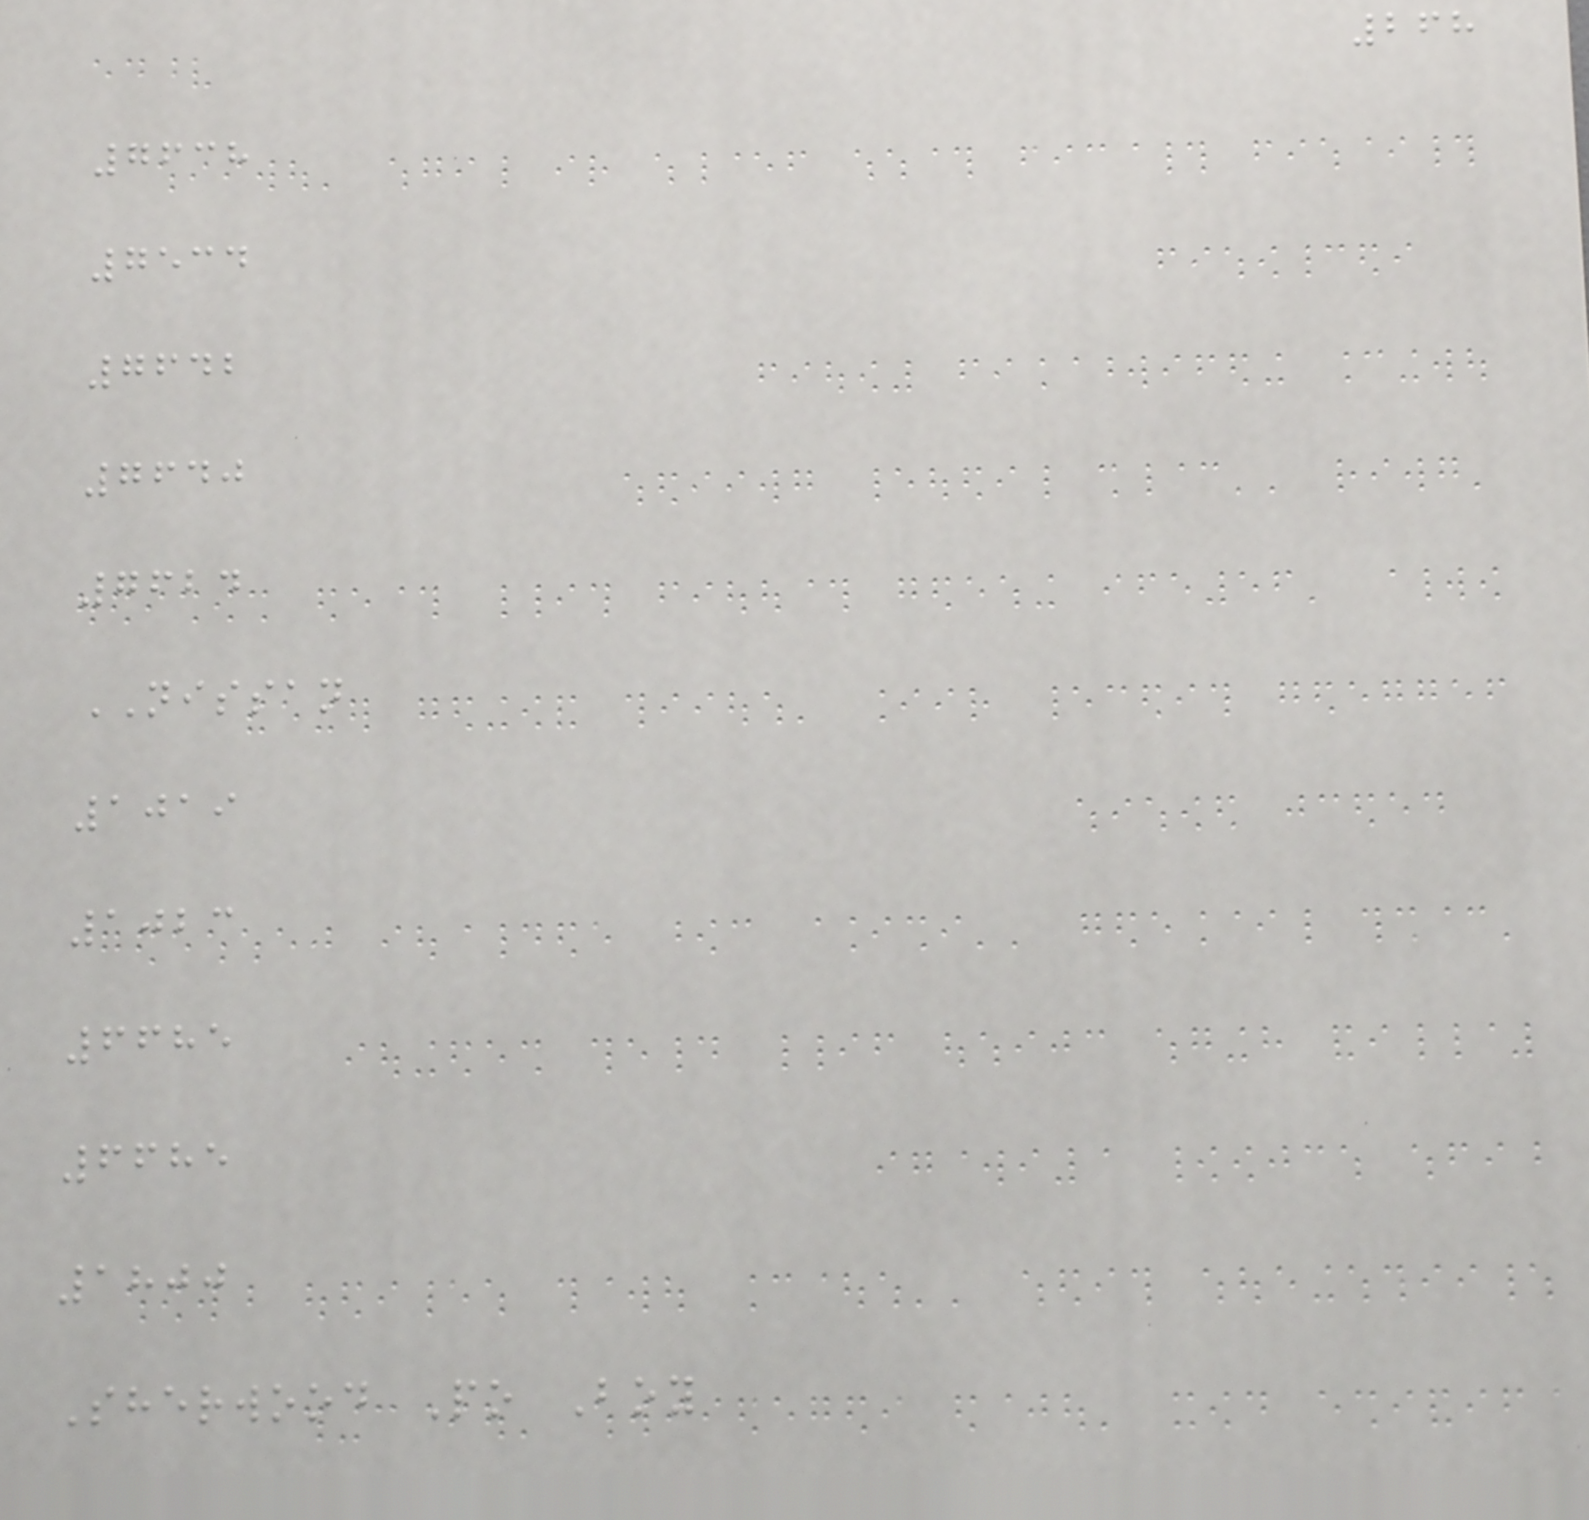268
7638
7534
7642
7640
7624
NISSAN
1019
1023
6685
6685
1800
Sherwood Po Boy
